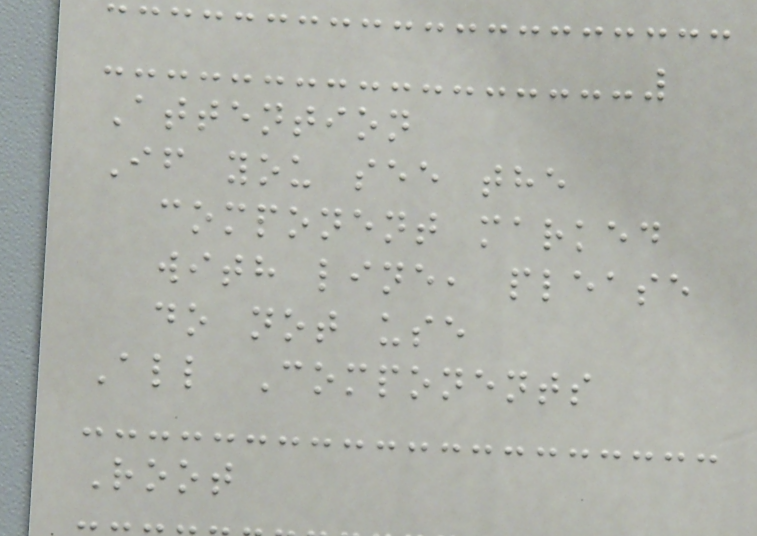Attention
If you see the
component marked
with line, please
do not use
All Components
Root
